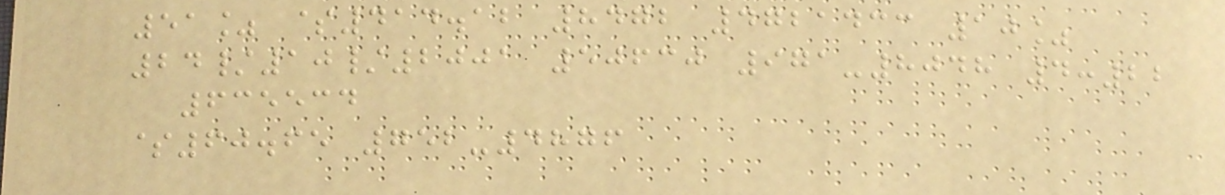51% $414.12 8472 4721433 10%
24/10/2001 50630 971-8048 4:22
635534
$60.65 752-4876
